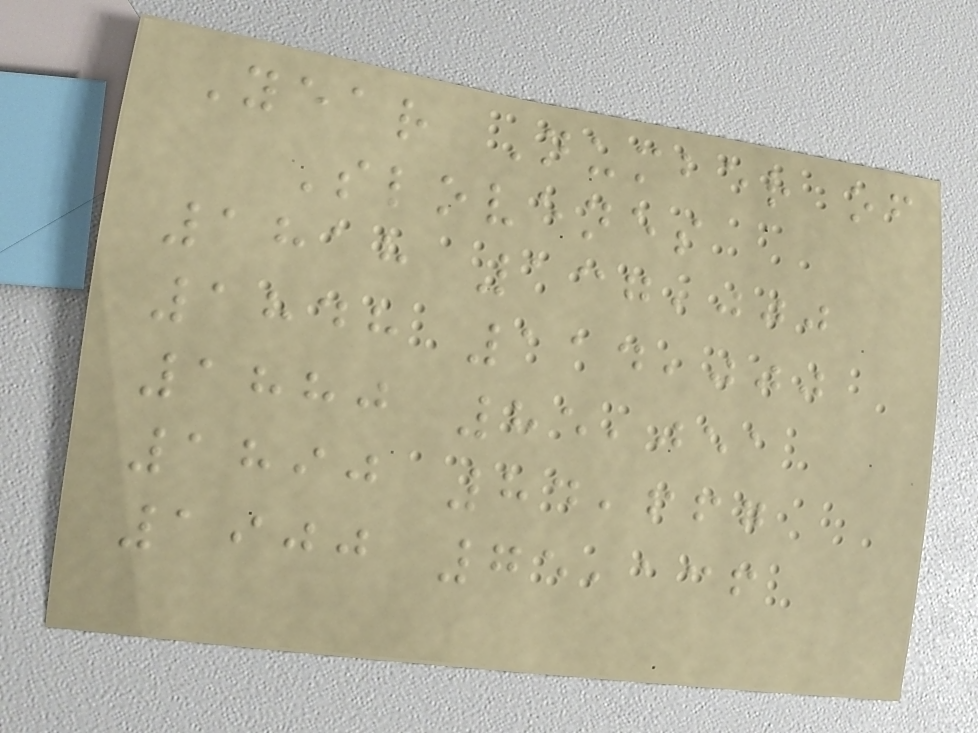Year Number of
Slovenes
1818 137,000
1848 114,000
1880 85,051
1890 84,667
1900 75,136
